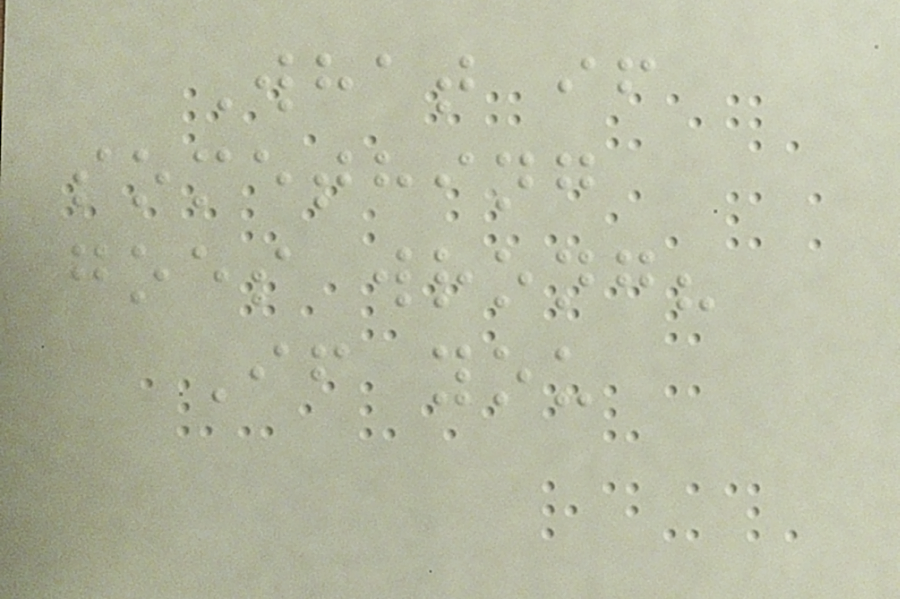What if
something
goes wrong?
If you
